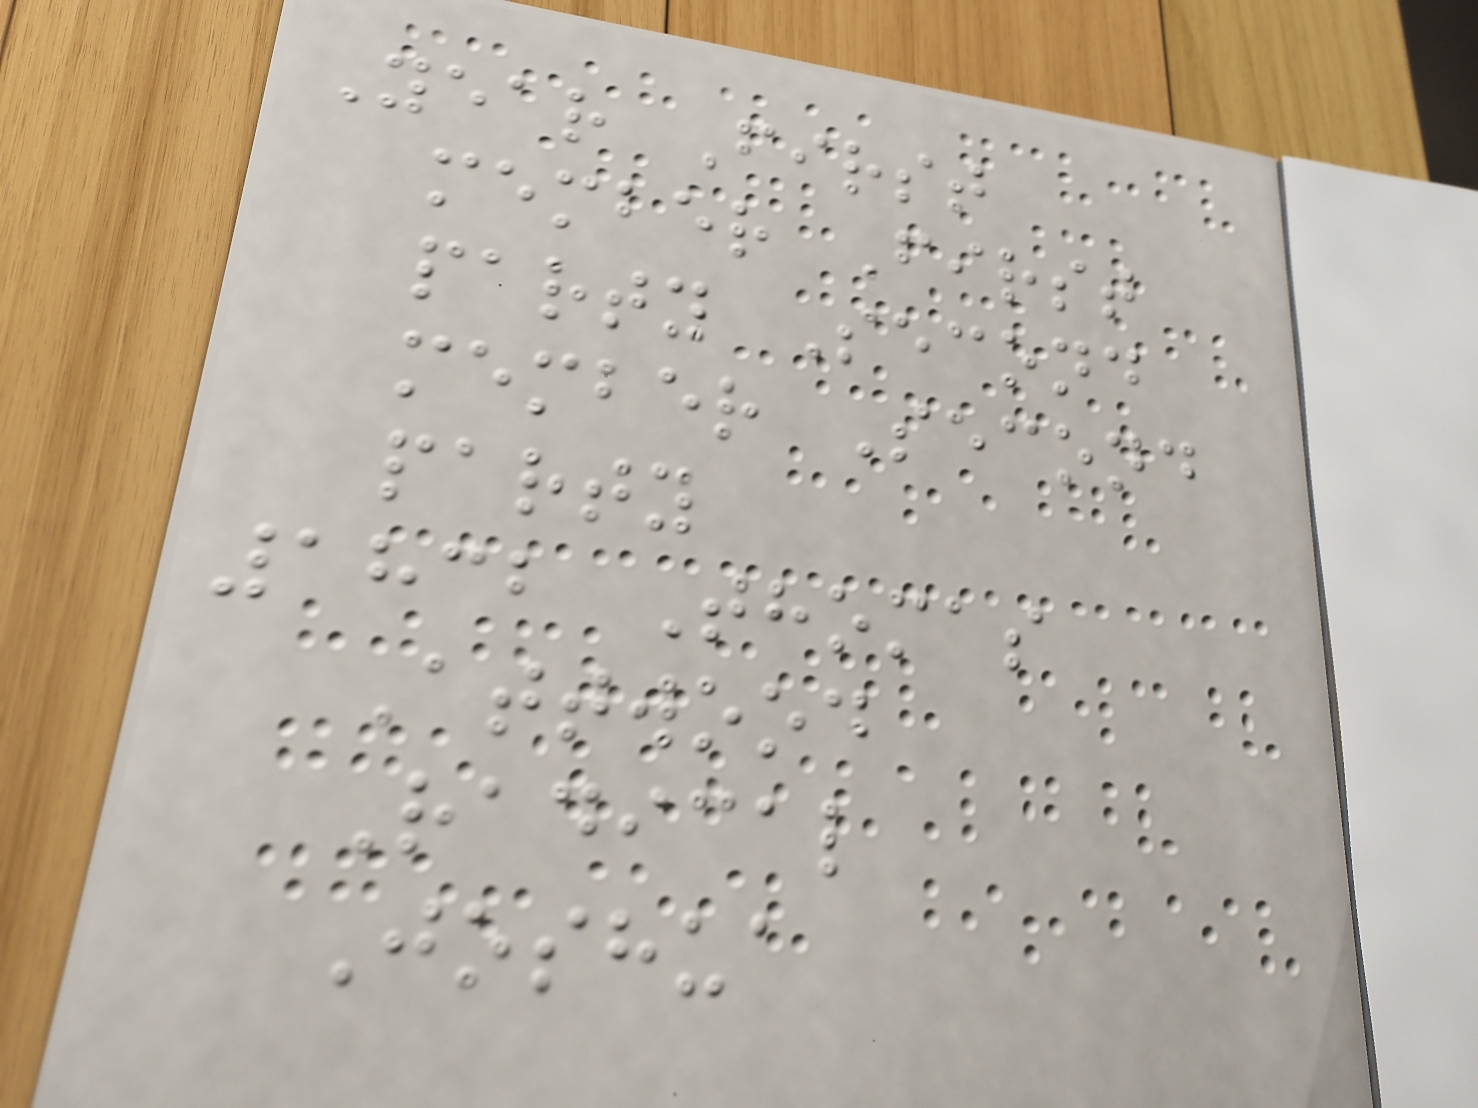Year First
member First
party Second
member Second
party
1832 Thomas
Attwood
Radical
Joshua
